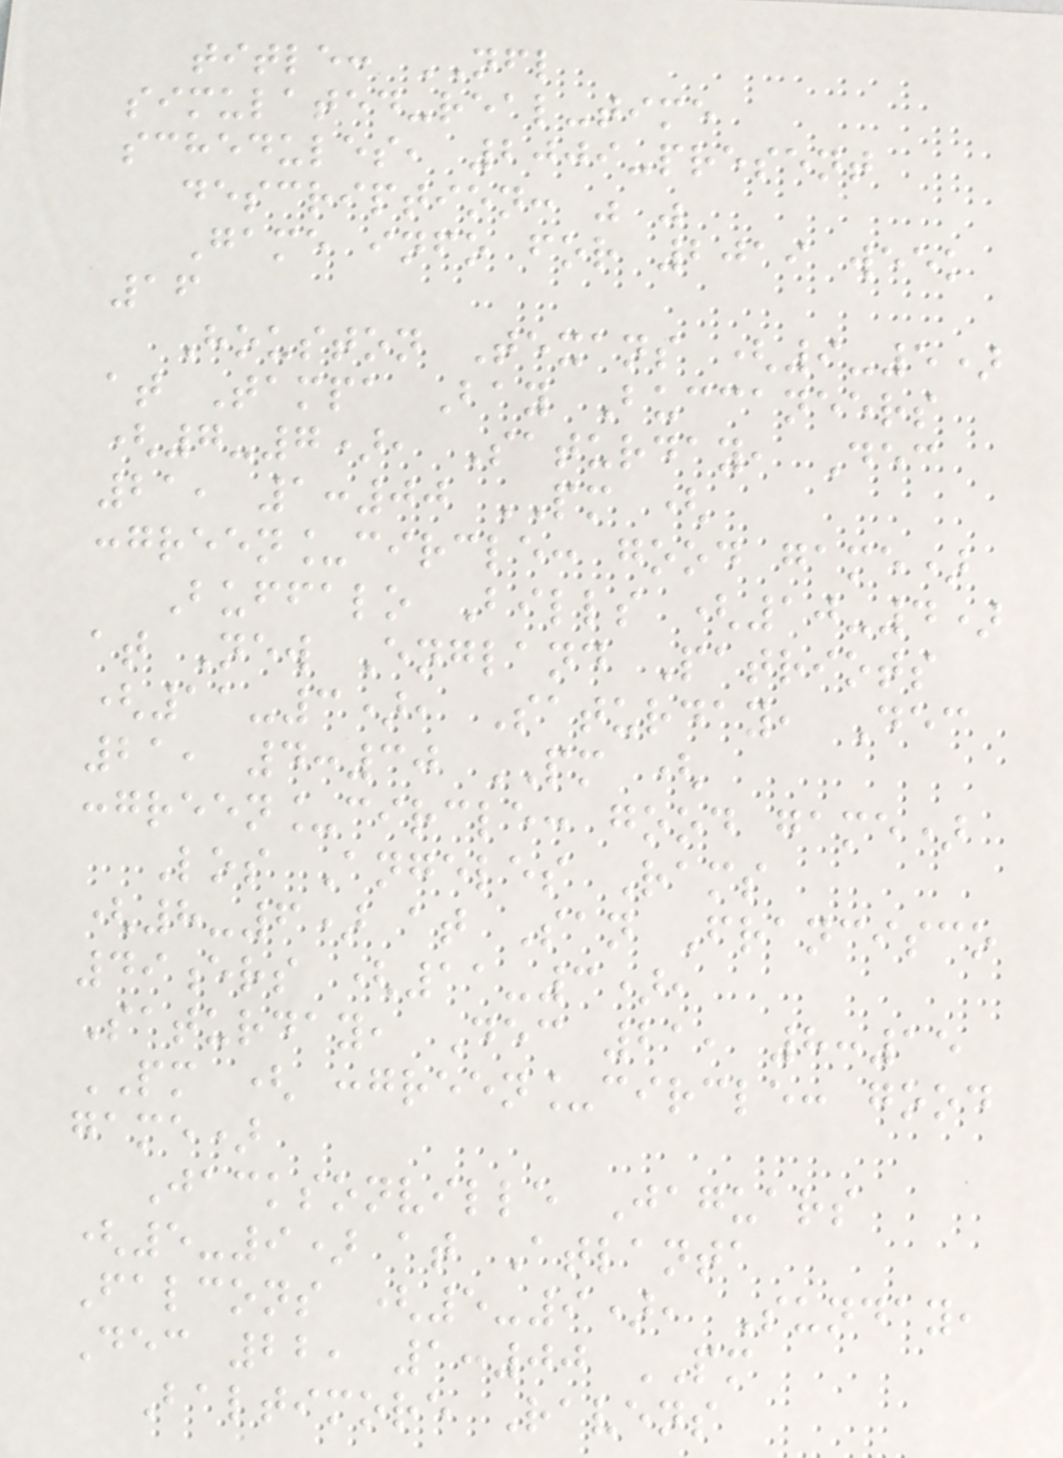title: NFL
simulated-real-time
schedules, 2009-present
description: " "
Game info for 2019 week
16
Houston Texans (9-5)
at Tampa Bay Buccaneers
(7-7), Saturday, Dec
21, 1:00 PM (
:green_circle: good game)
Buffalo Bills (10-4)
at New England Patriots
(11-3), Saturday, Dec
21, 4:30 PM (
:green_circle: good game)
Los Angeles Rams
(8-6) at San Francisco
49ers (11-3),
Saturday, Dec 21, 8:15
PM ( :green_circle: good
game)
Jacksonville Jaguars
(5-9) at Atlanta
Falcons (5-9), Sunday,
Dec 22, 1:00 PM
Baltimore Ravens
